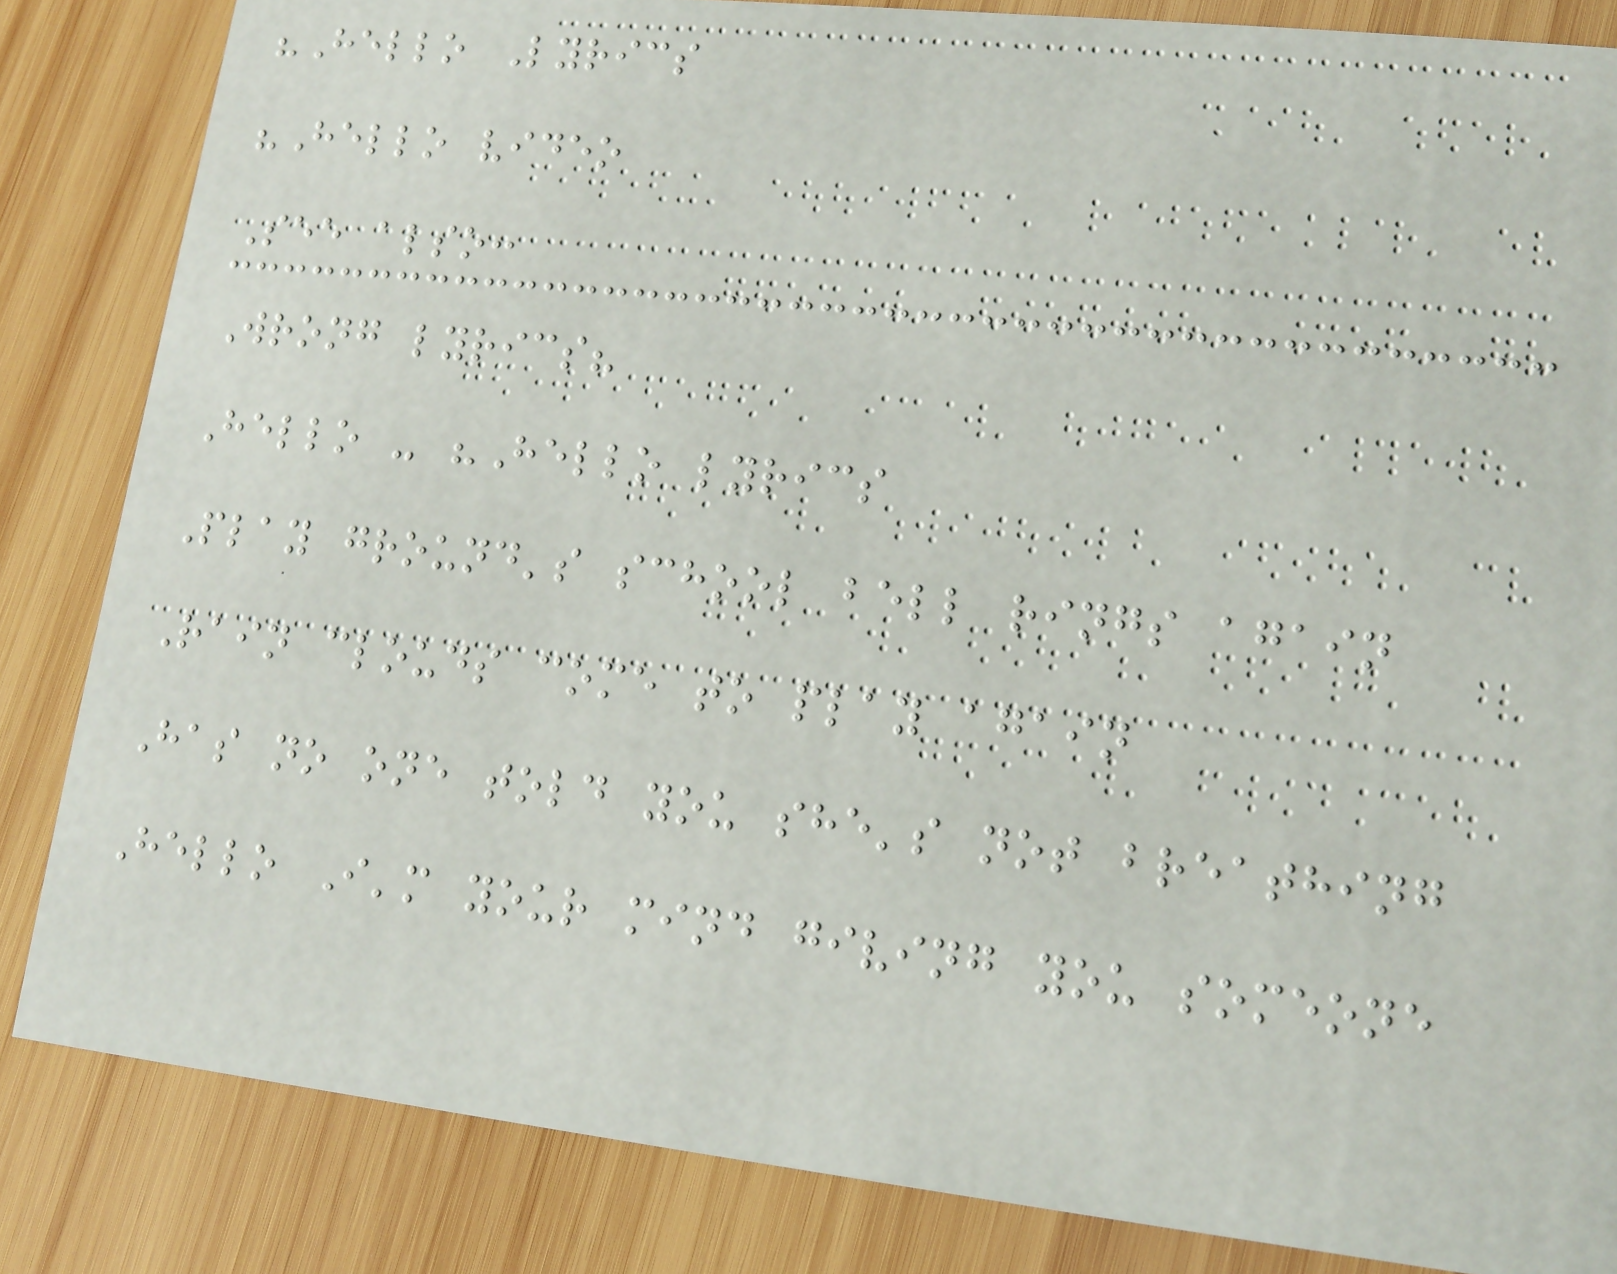"Hello Lyrics
"Hello video
See also:
Wrong lyrics?
Hello - "Hello lyrics
Play ground's school bell rings again
Rain clouds come to play again
Has no one told you she's not breathing
Hello I'm your mind giving you someone
